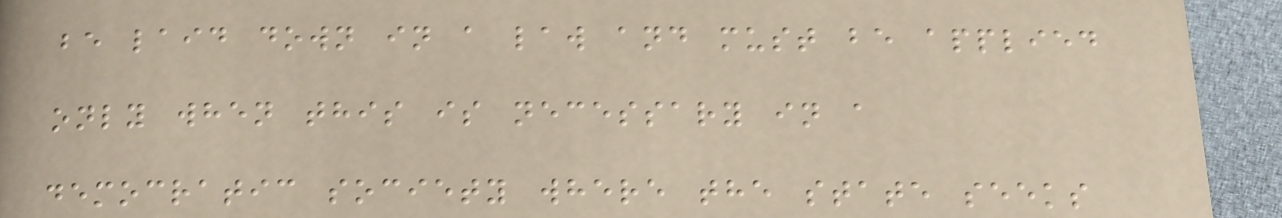be laid down in a law and must be applied
only when this is necessary in a
democratic society where the state seeks
